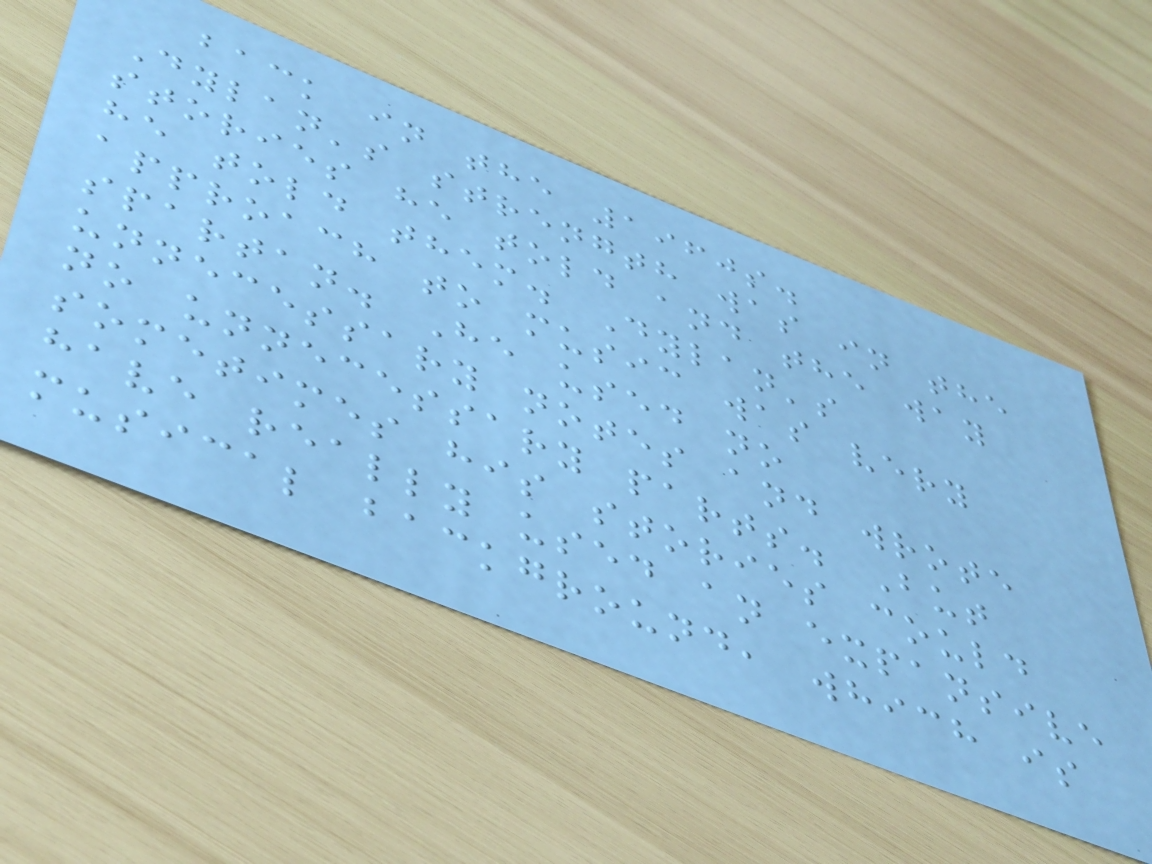back in the 1960s.
Dylan's strength was in the
stories he told and the way
he told them. Dylan's
approach to music was very
spartan. He used no
unnecessary notes and wrote
no unnecessary parts. But
sometimes his stories could
have really used an expansive
musical background, which is
